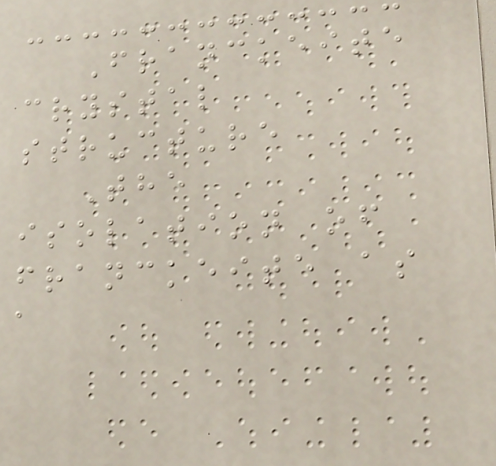Franckeite
crystal
structure
The
isolation of
franckeite as
a
